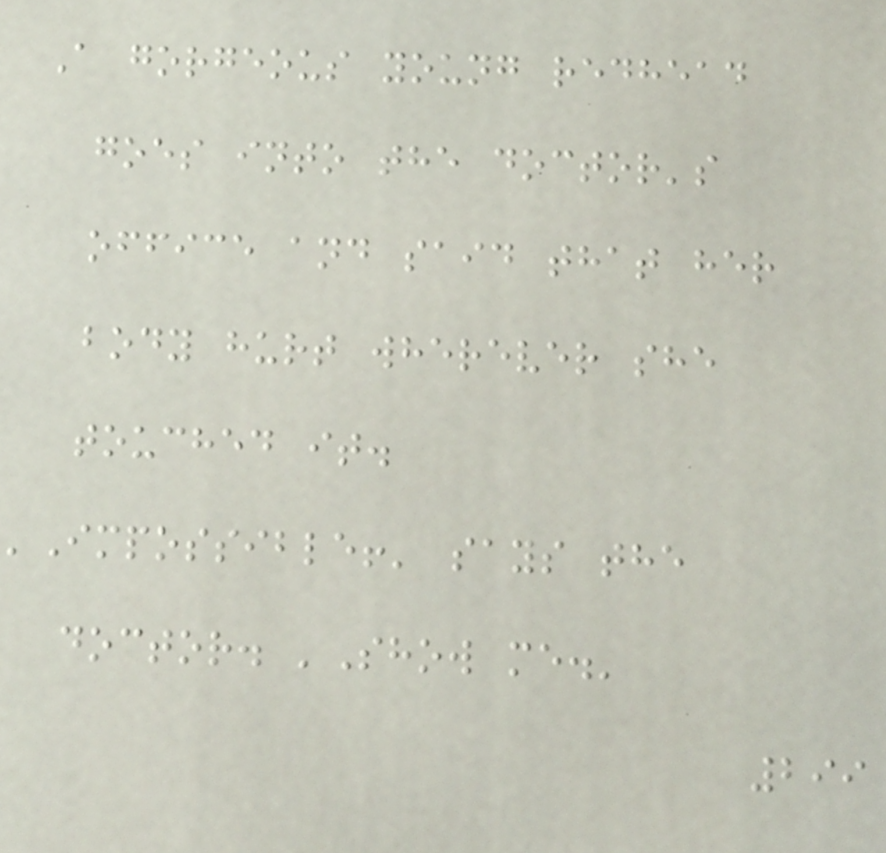A gorgeous young redhead
goes into the doctor's
office and said that her
body hurt wherever she
touched it.
'Impossible!' says the
doctor. 'Show me.'
299
